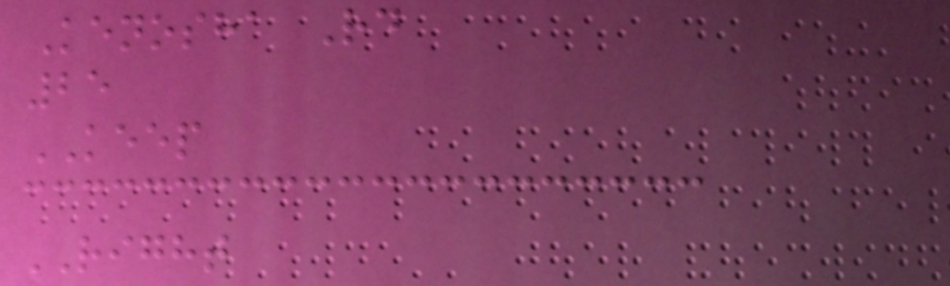Kenosha Rd
25
KEEP
RIGHT
